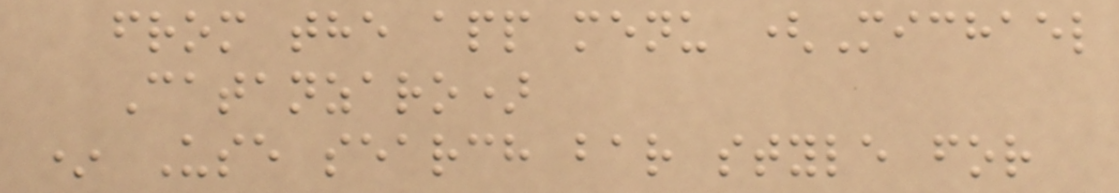from the app menu (Michael
Catanzaro)
* Use search bar style for
